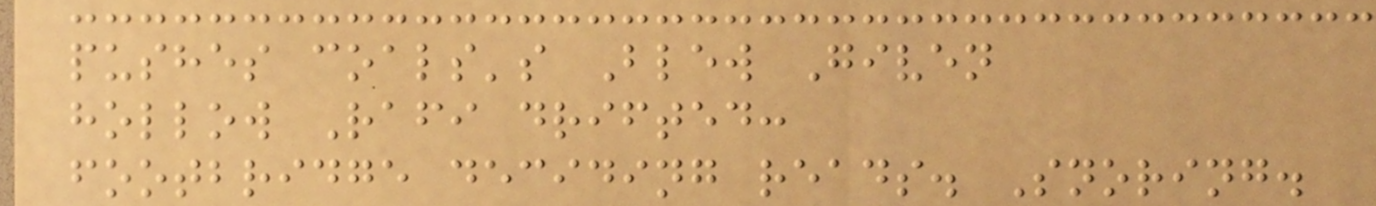pushes coals's Blew Given
hollow Rafi drifted:
footbridge deciding reads. Snoring.
